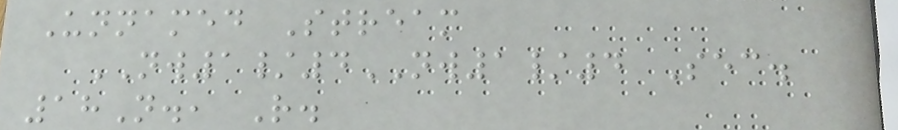Unnamed Stream
NW1/4NW1/4 Sec.
18N., R.
